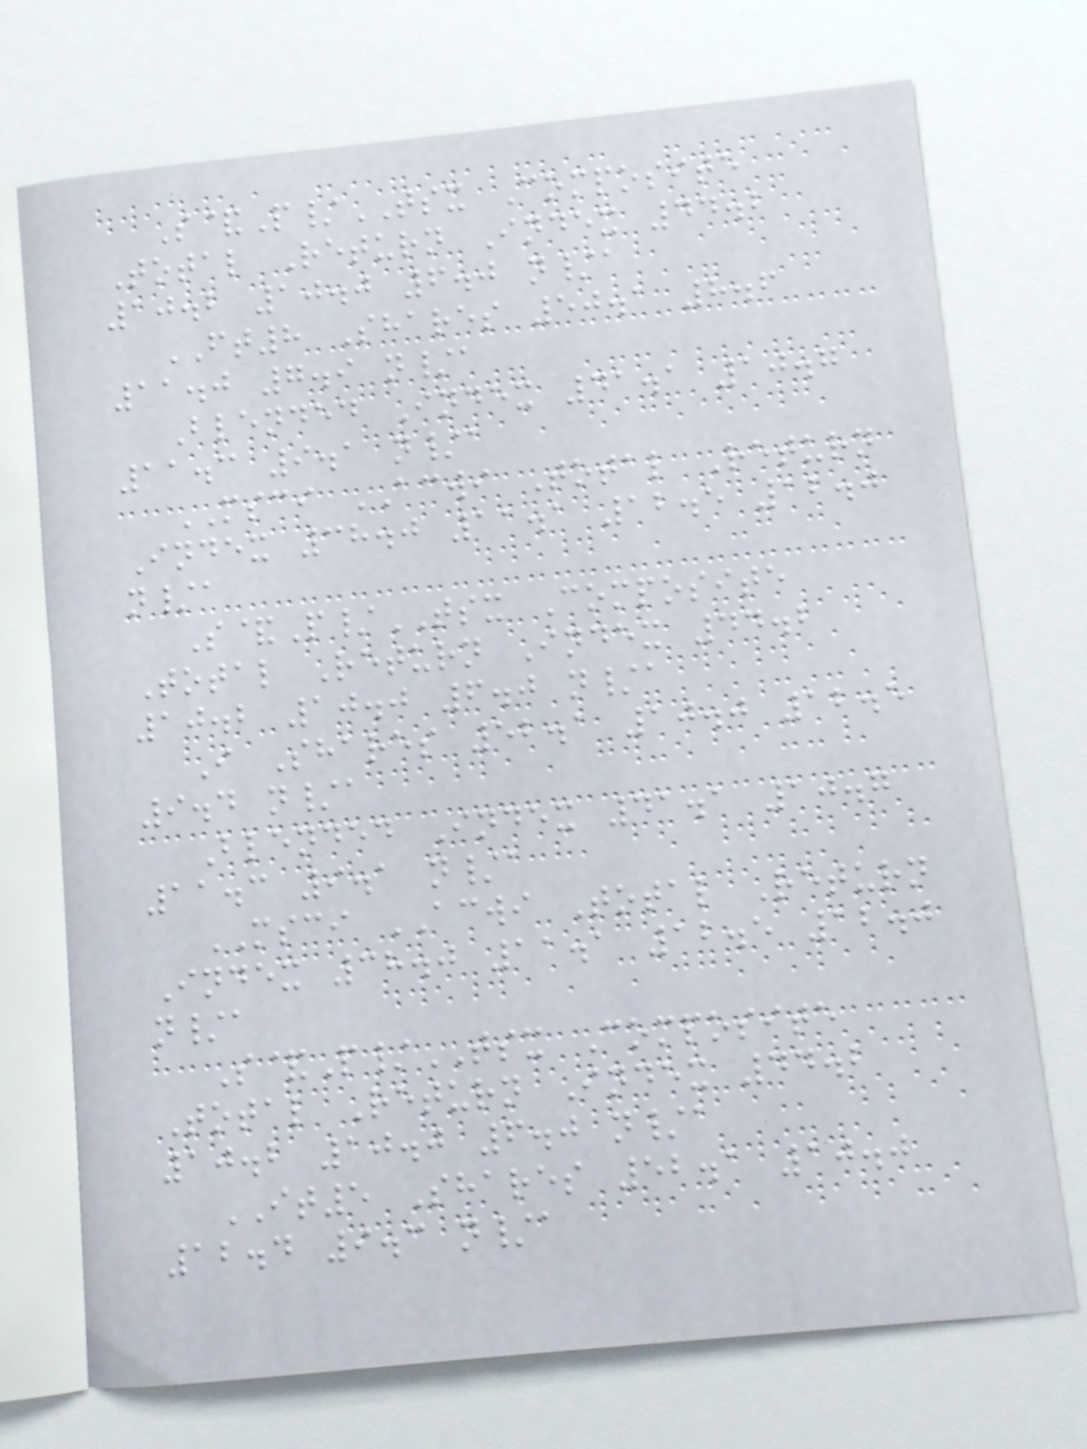S&P/TSX Composite
Total Return Index 44.2
10.2 10.0 6.0 n/a
FT8 Shares 50.1 8.6
11.0 7.9 n/a
Blended Index 41.1 10.7
11.3 9.1 n/a
MSCI ACWI Total Return
Index 38.0 11.1 12.5 12.0
n/a
S&P/TSX Composite
Total Return Index 44.2
10.2 10.0 6.0 n/a
I Shares 52.1 10.0 12.5
9.4 n/a
Blended Index 41.1 10.7
11.3 9.1 n/a
MSCI ACWI Total Return
Index 38.0 11.1 12.5 12.0
n/a
S&P/TSX Composite
Total Return Index 44.2
10.2 10.0 6.0 n/a
IT5 Shares 52.1 10.0
12.4 9.3 n/a
